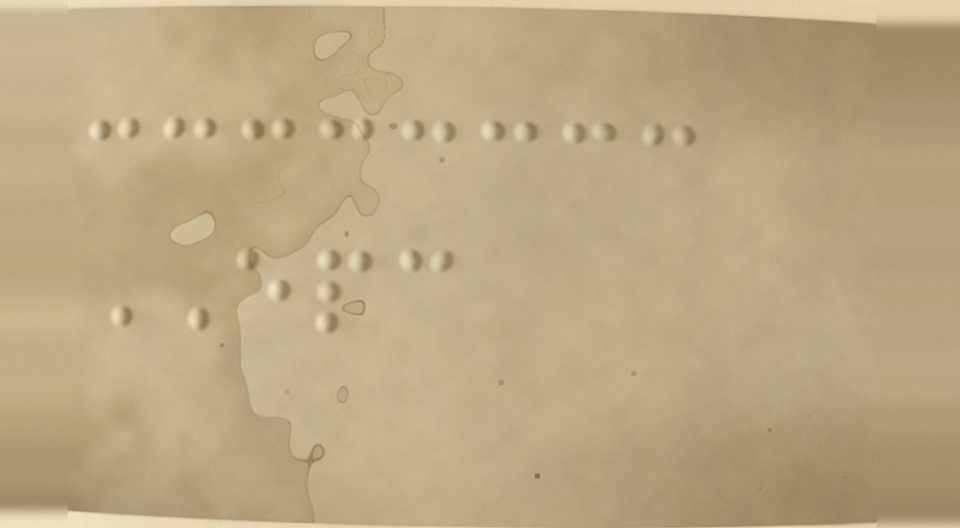EPC
